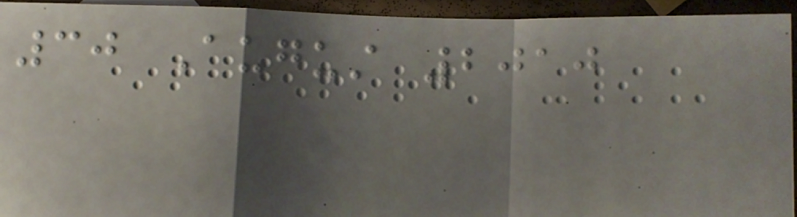30 August 2010
